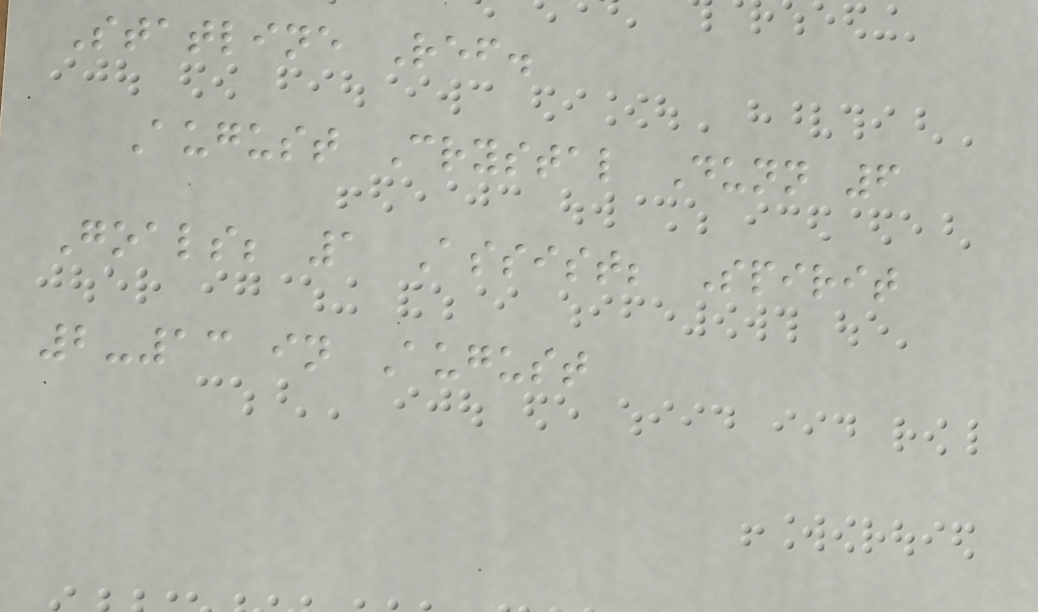Statline Ref.
August Crystal Dunn 6
Goals; 1 Assist; Spirit
2-13 in August
